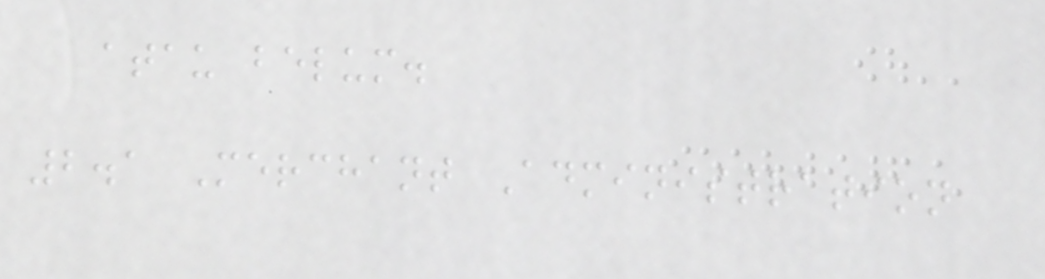atau belum.
2.1 Merchant Administration
